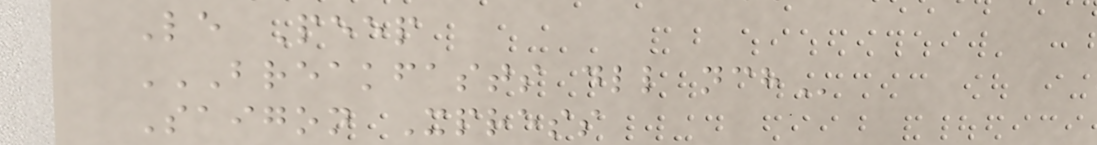Le Peep
BREAKFASTS DLL NCH
Saigon Xpress
